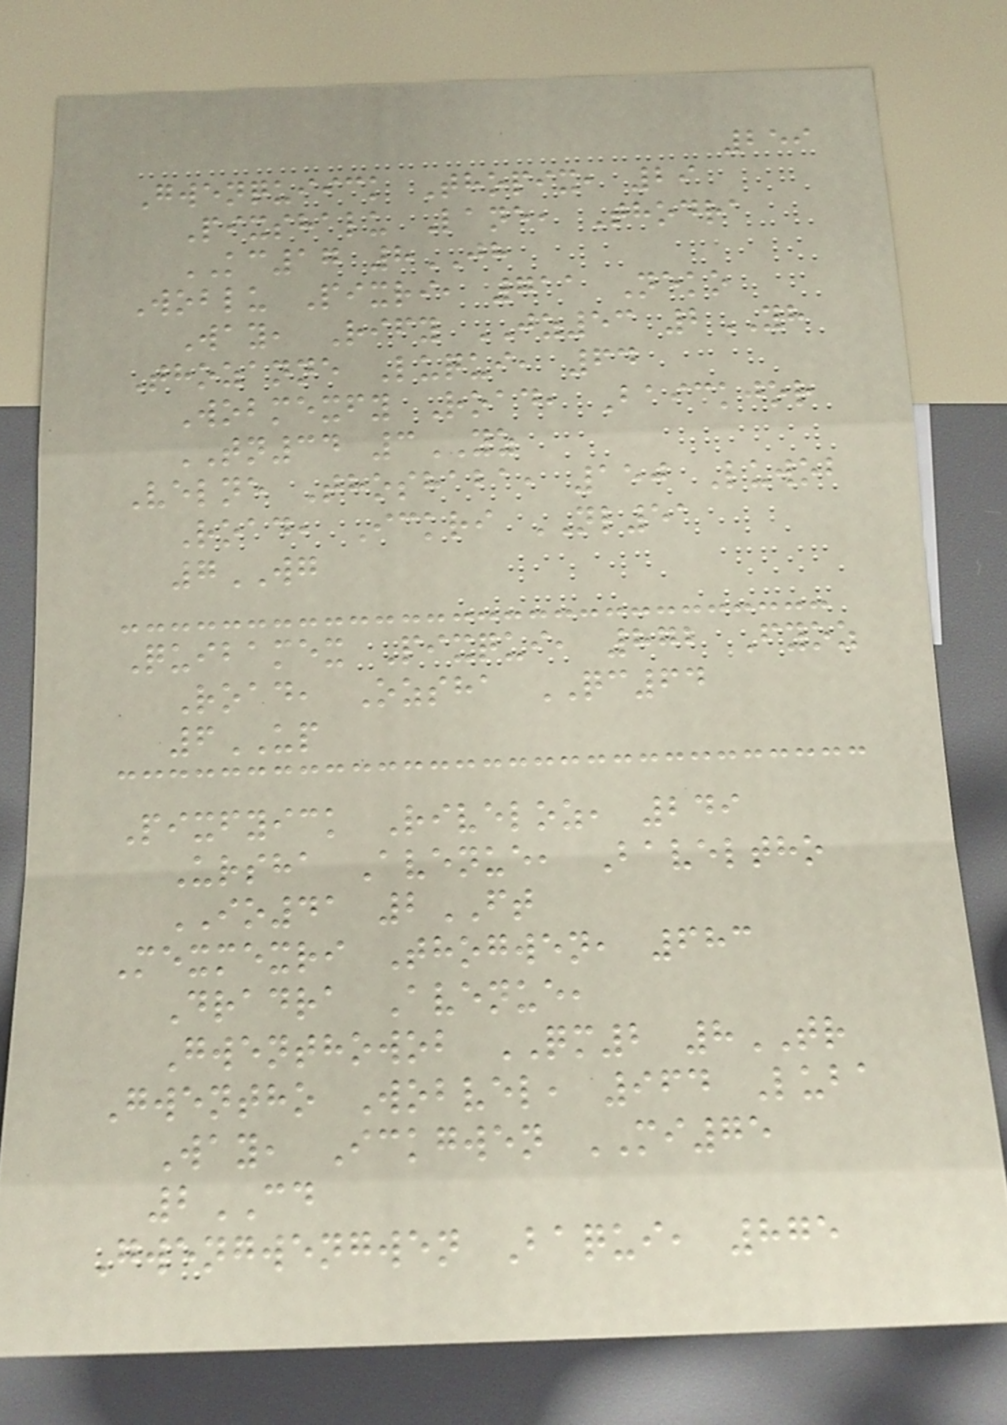259
Gwenquiick Thopix, 29
Pixshalu Lane, Thodra
KC17 8JH
Woblu Pixri, 711 Neko
Way, Rify JZ53 2YH
Thozanne Luqui, 64
Wobmexfy Road, Baickjor
TN34 3YZ
Velne Thoshaba, 150 Luwob
Road, Ickri NL51
7WG
Quibamex Pixqui, 872 Fyoz
Road, Ozsha QC64
6UP
Pixfyick Riveloz, 249
Ursha Avenue, Baveltho
IO41 2FT
Mexmexri Thogwen, 683
Dradra Avenue,
Gwenthowob QM2 8TR
Gwentho Wobvel, 964 Luba
Way, Ickgwen MI75
2CD
Gwengwengwen Baqui, 875
